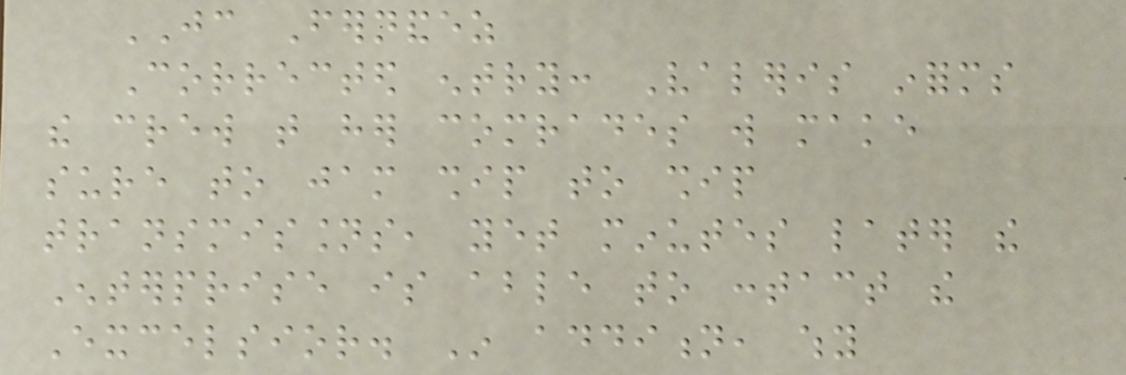JC Fernandez
Corrected entry: Valeris informs
the crew that her comrades will make
sure to jam ship to ship
transmissions, yet minutes later the
Enterprise is able to contact the
Excelsior. In addition, why
